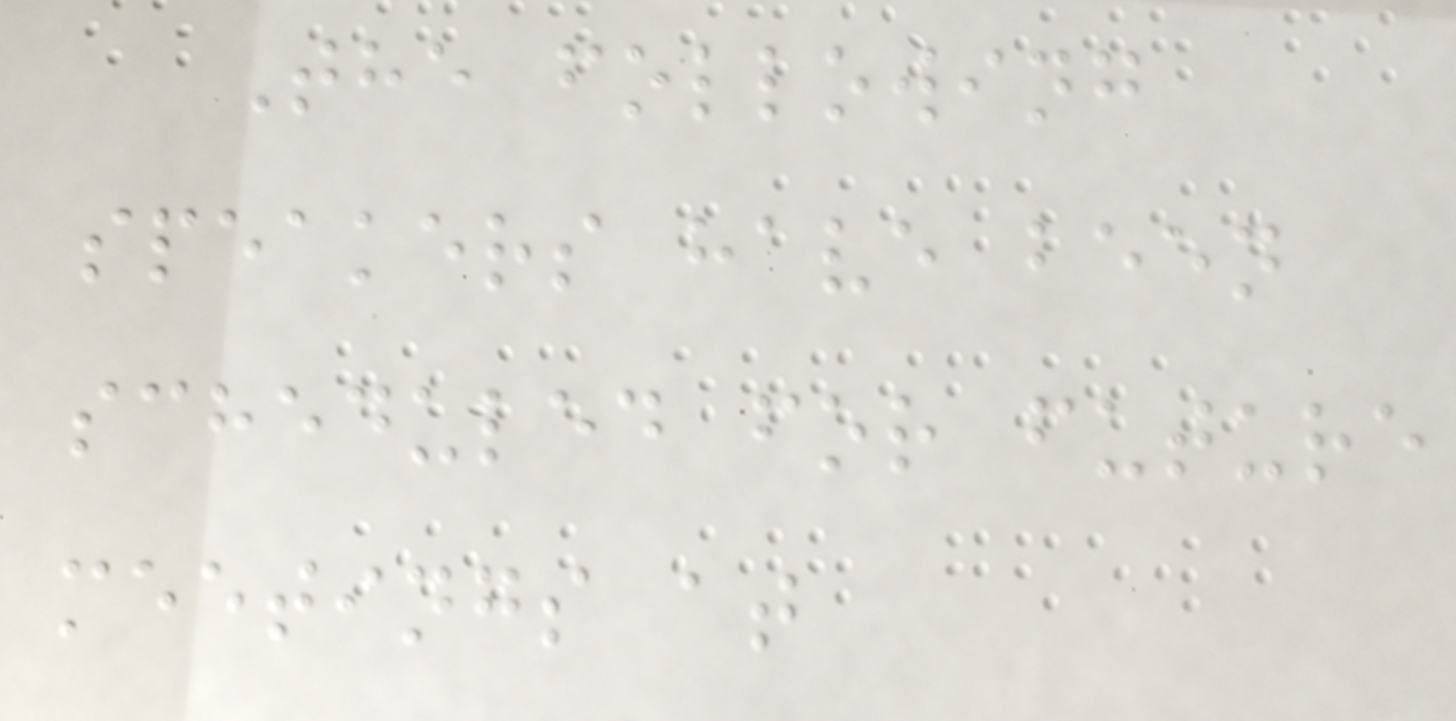The following
speakers have been
scheduled for future
meetings at
